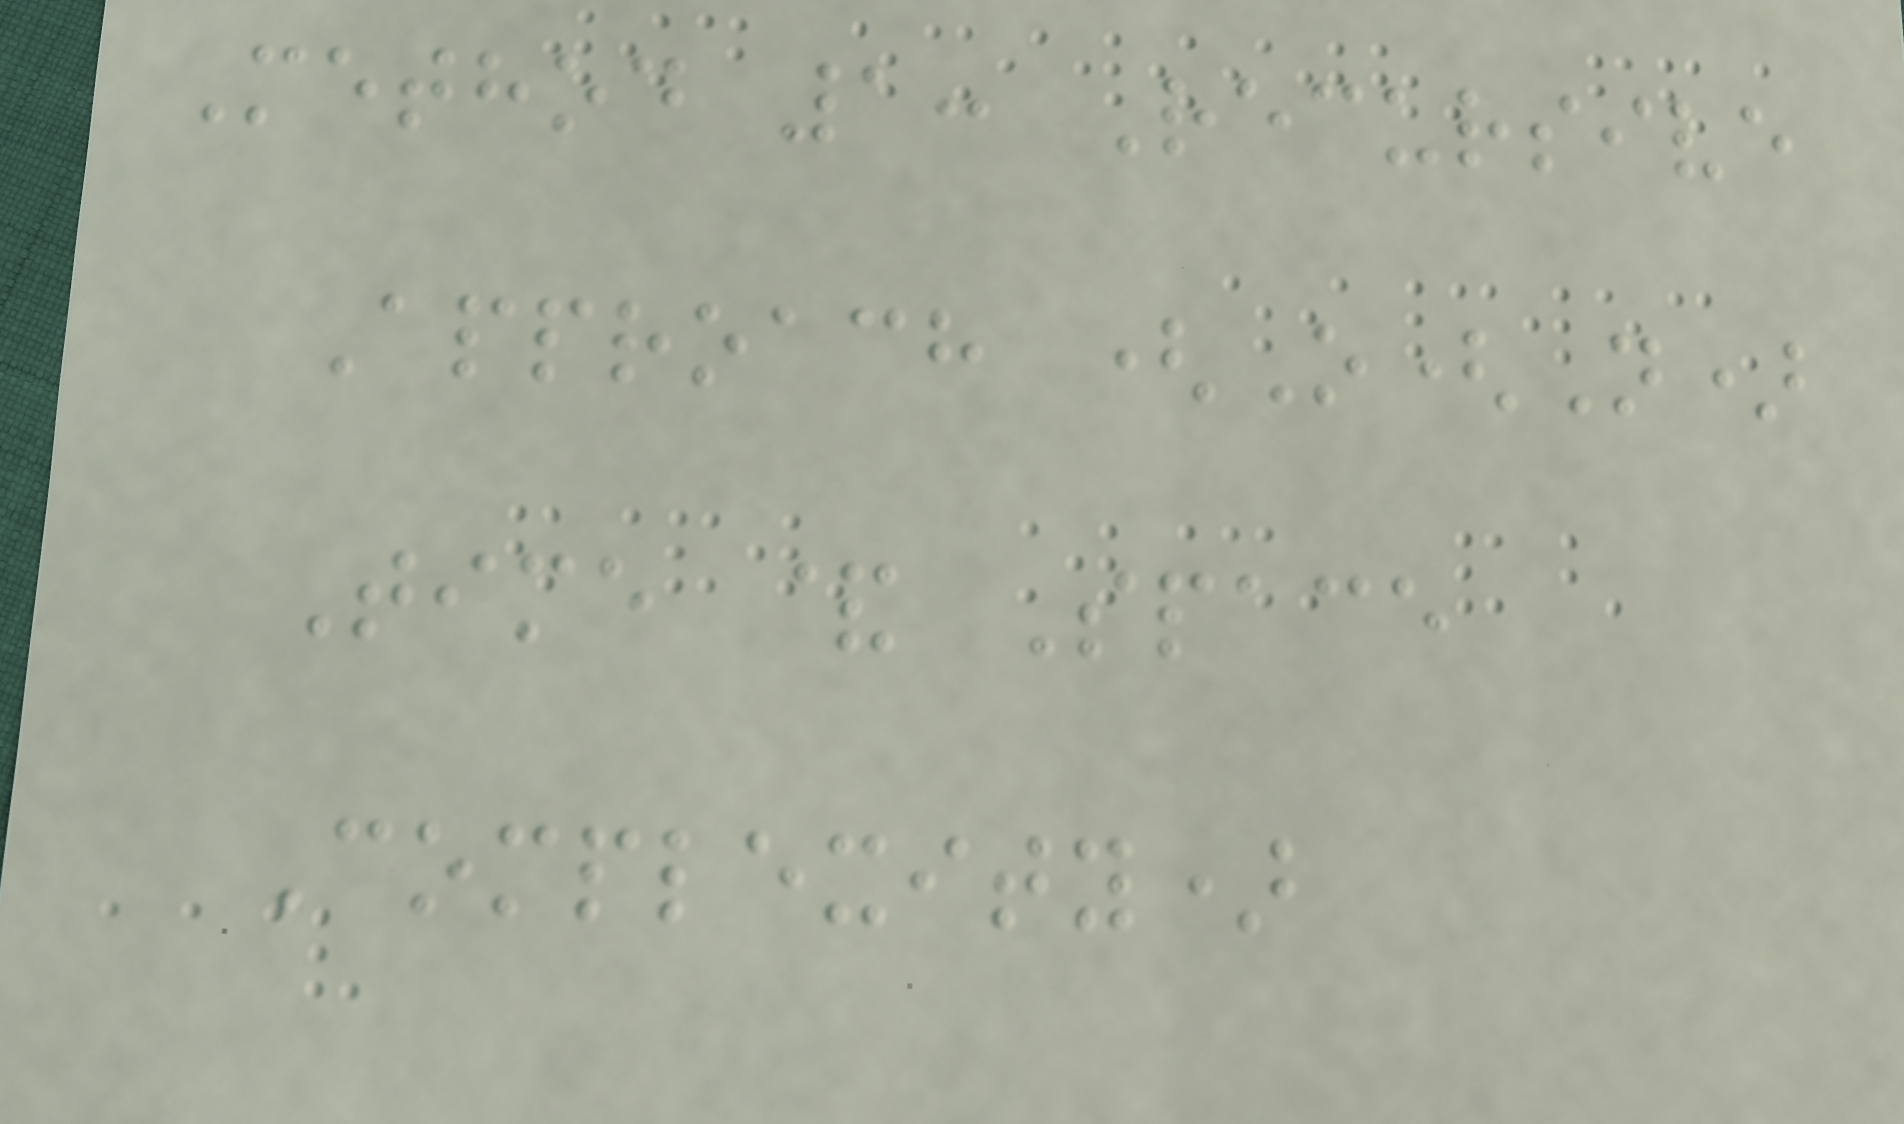Method 1: Recursive
Approach (O(N)
Time & Space
Complexity)
